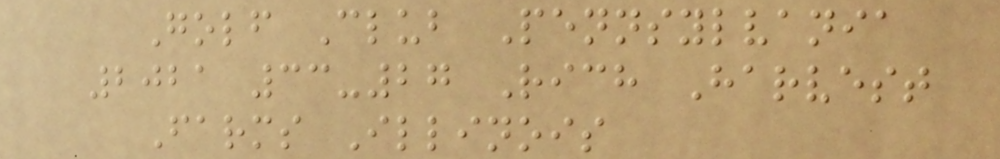Golf Club Pennsylvania
2021 33-27 Rich Harvest
Farms Illinois
